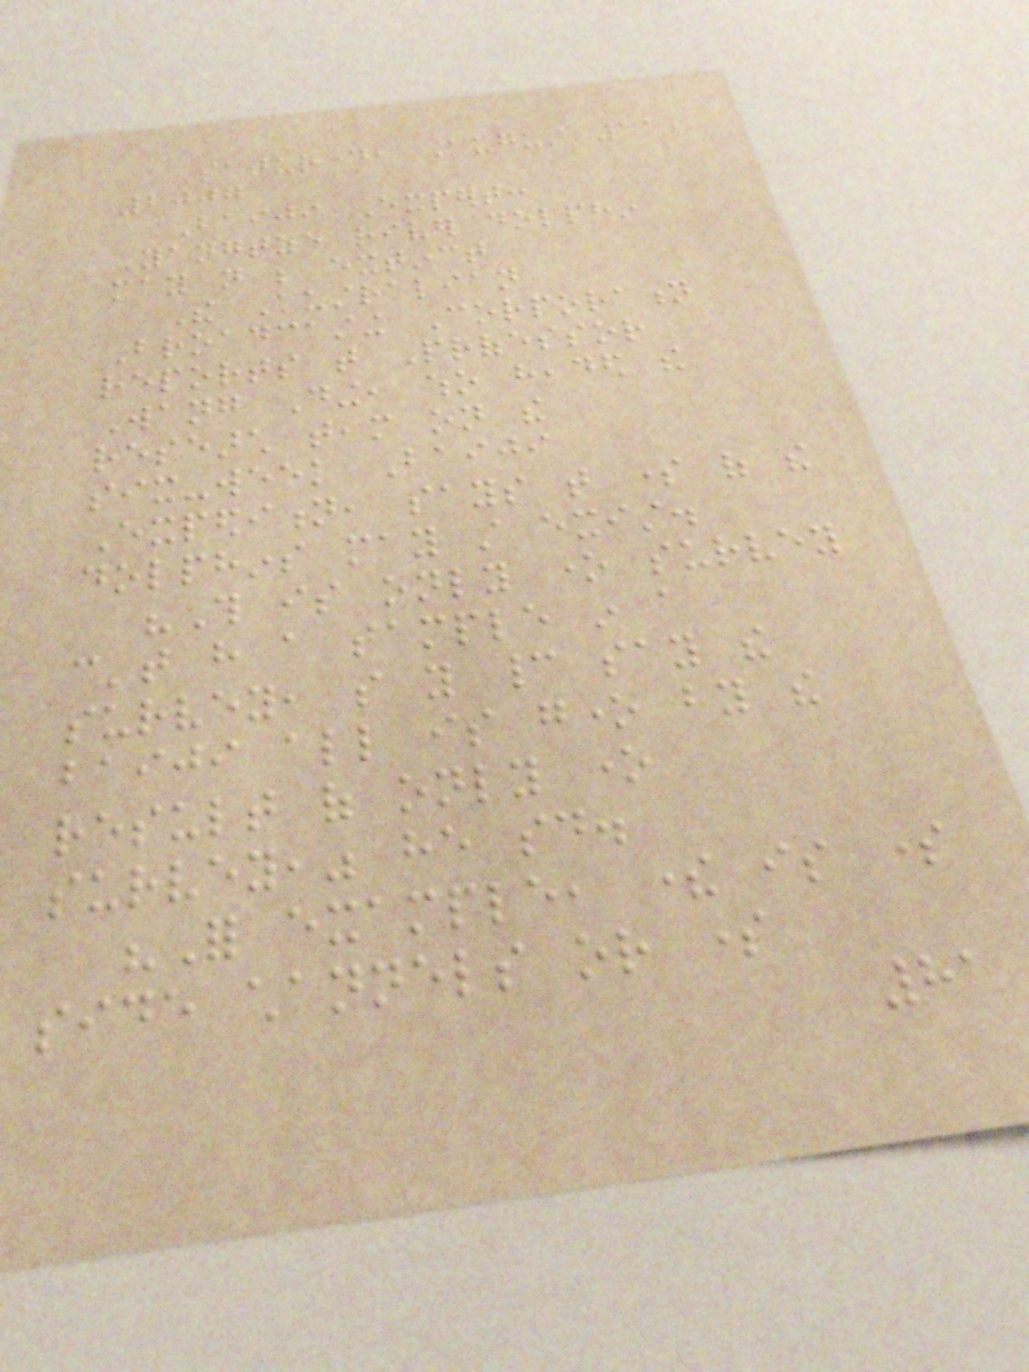Saturday, August 11,
2007
Baiji Expert:
Yangtze river dolphin
may not be extinct
The Australian
Broadcasting Corporation
reports that Professor
Wang Ding, who headed the
research team on the
six-week Baiji
Expedition, says that some of the
dolphins may still exist.
"This is only one survey
can't have a sample in a
survey, so you cannot say the
baiji all is gone by the
result of only one
survey," he said.
"For example, there is some
side channels or some
81
